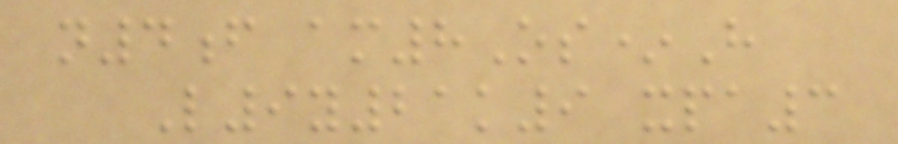n4f am8Os*H
L9y21k9 xpa3
